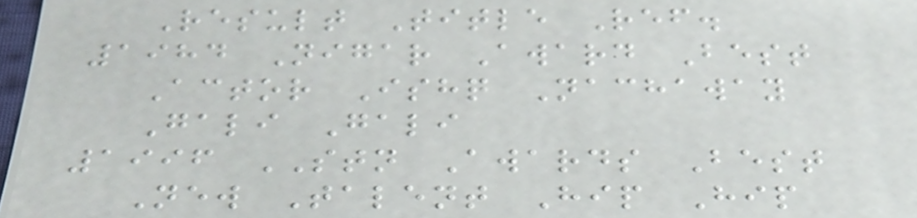Result Title Ref.
1984 Nigar Award Best
Actor Ishq Nachaway
Gali Gali
1996 STN Awards Best
New Talent Hip Hip
